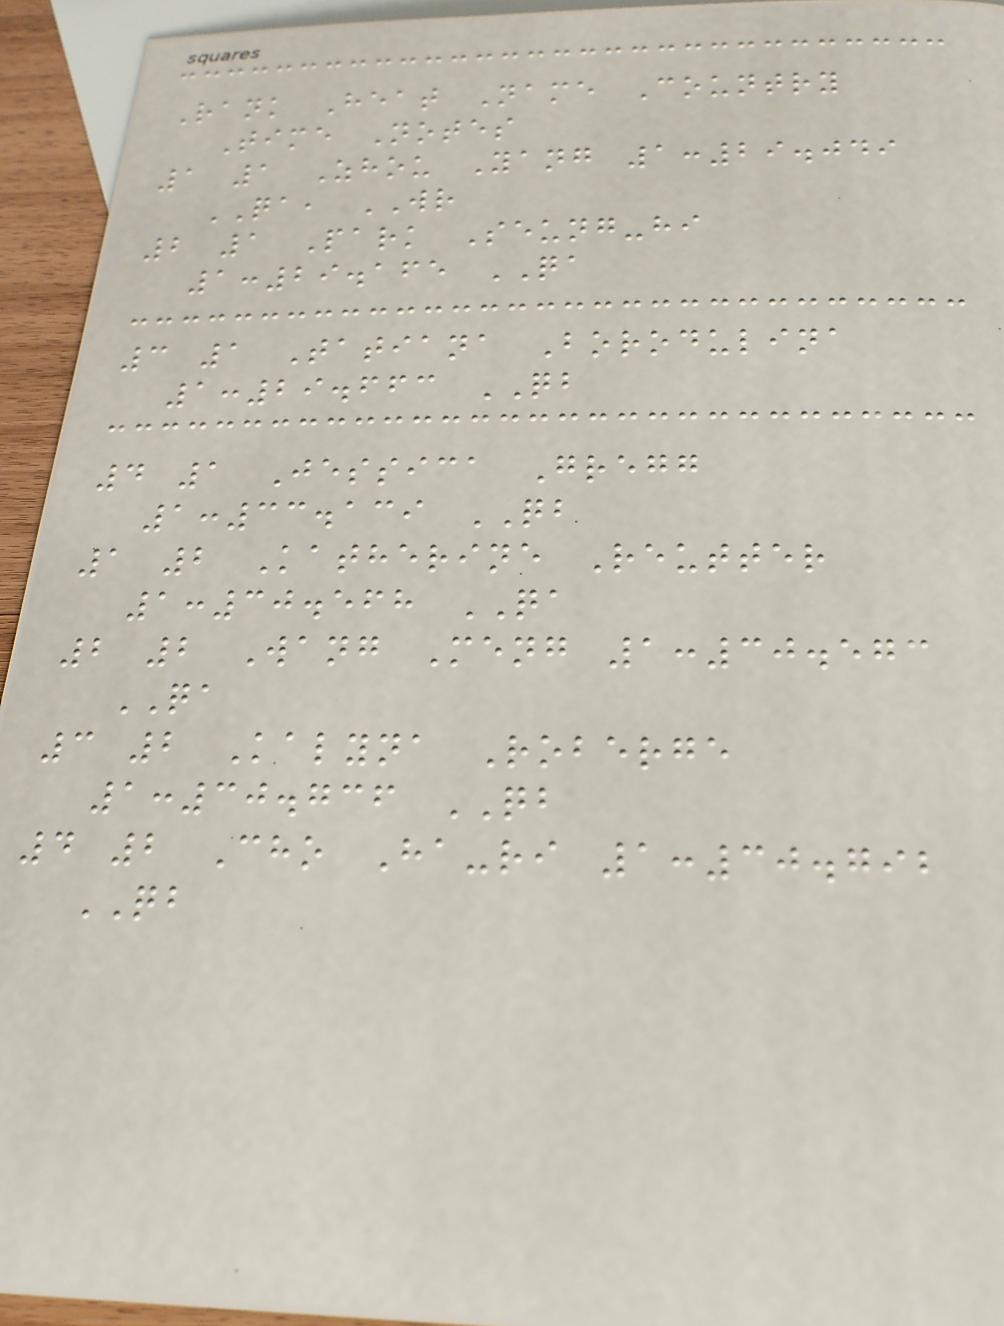Rank Heat Name Country
Time Notes
1 1 Zhou Yang 1:29.049
QA, WR
2 1 Park Seung-hi
1:29.165 QA
3 1 Tatiana Borodulina
1:29.663 QB
4 1 Jessica Gregg
1:33.139 QB
1 2 Katherine Reutter
1:30.568 QA
2 2 Wang Meng 1:30.573
QA
3 2 Kalyna Roberge
1:30.736 QB
4 2 Cho Ha-ri 1:30.792
QB
